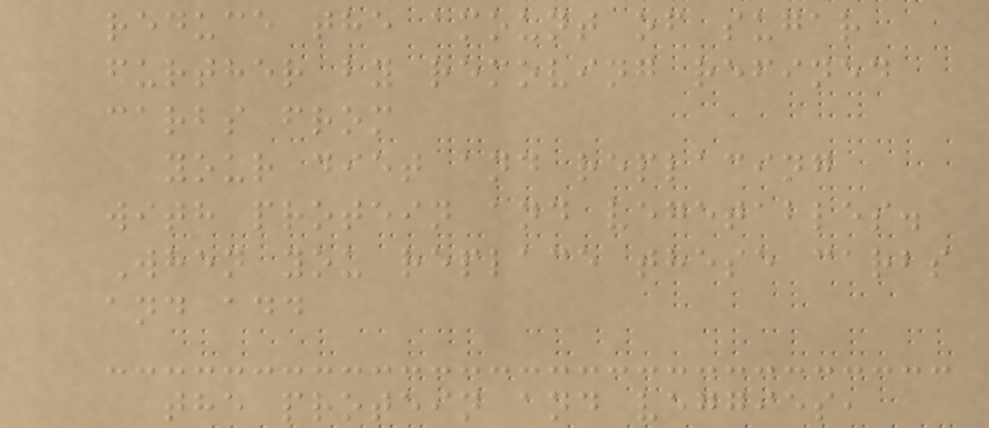reduce the amount of sugar
further by removing refined
carbs from
your diet and replacing
with protein and vegetables.
When you replace these carbs
and add
the protein and veggies,
